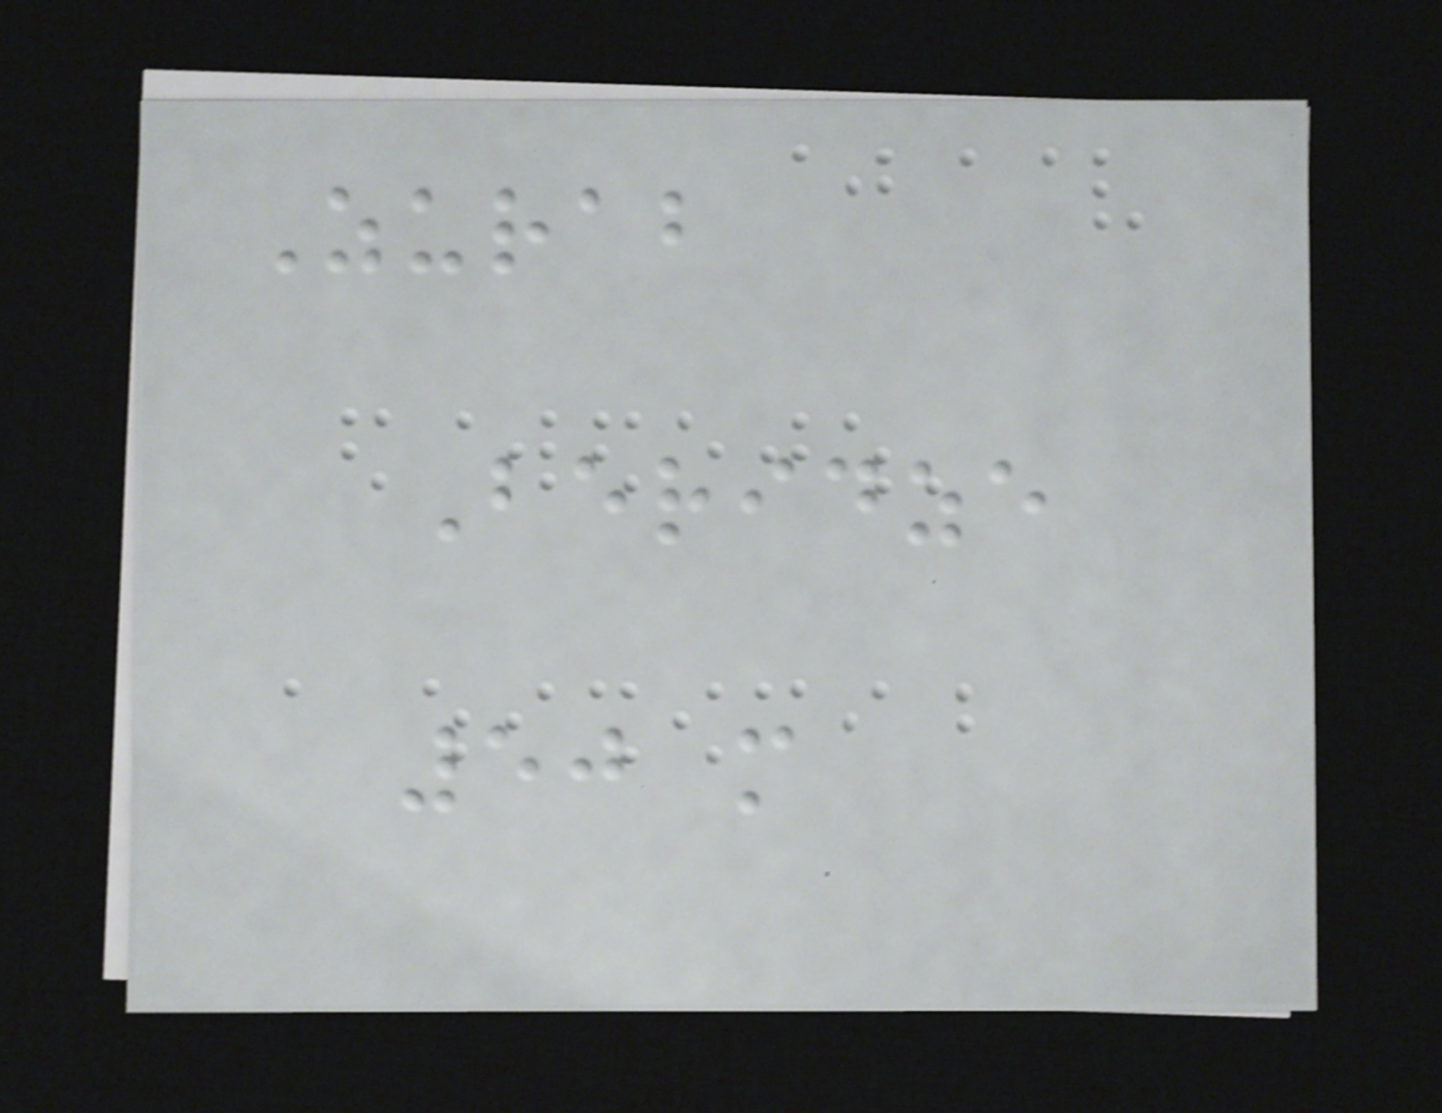Zurab
Beridze
50 m
